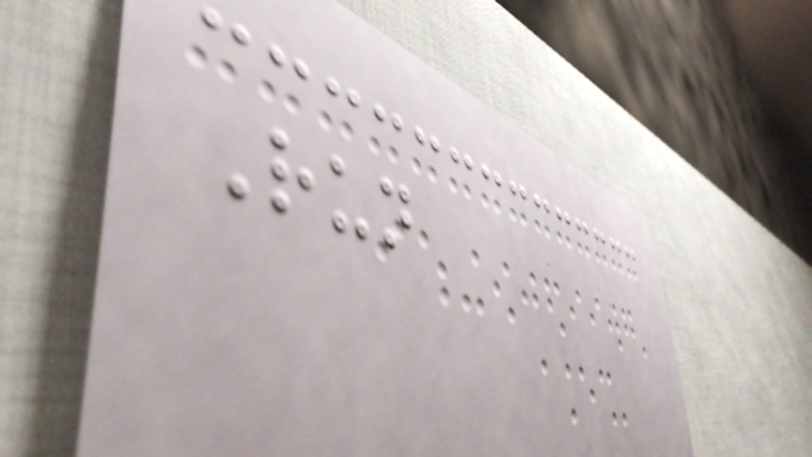Run
